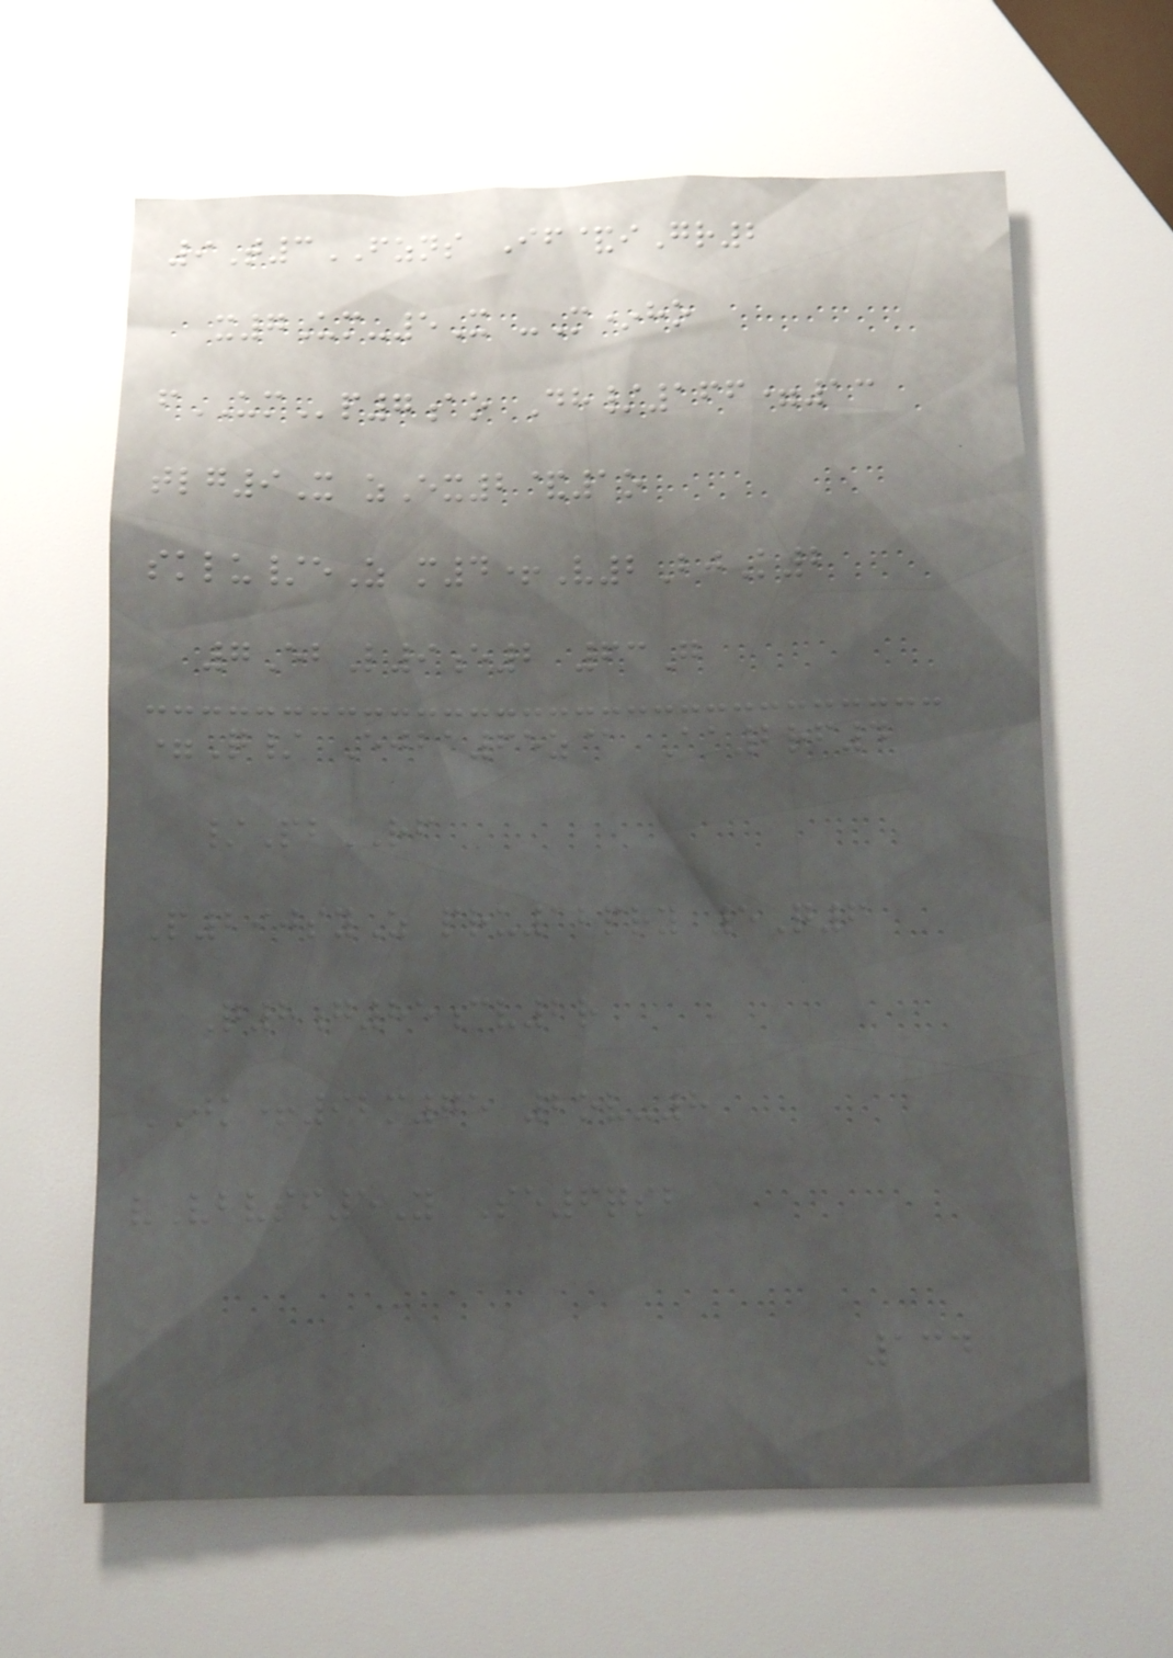9T3FZNS If&iGr2
x7Um-5X -M*ho
fUMp7ao Dh/166=13
tlg9X zEx2&1o
sklu/eZ m4+V2BjK2
7EbL9e2 63G
=Q/ Ejba65z@ Aa2rf4
/PbRF
P290syZ pru12pry 5Q6
Q8g85cv2r
JK+92m75 2ov-8
vVbvsf5Y Se6qsb
134
